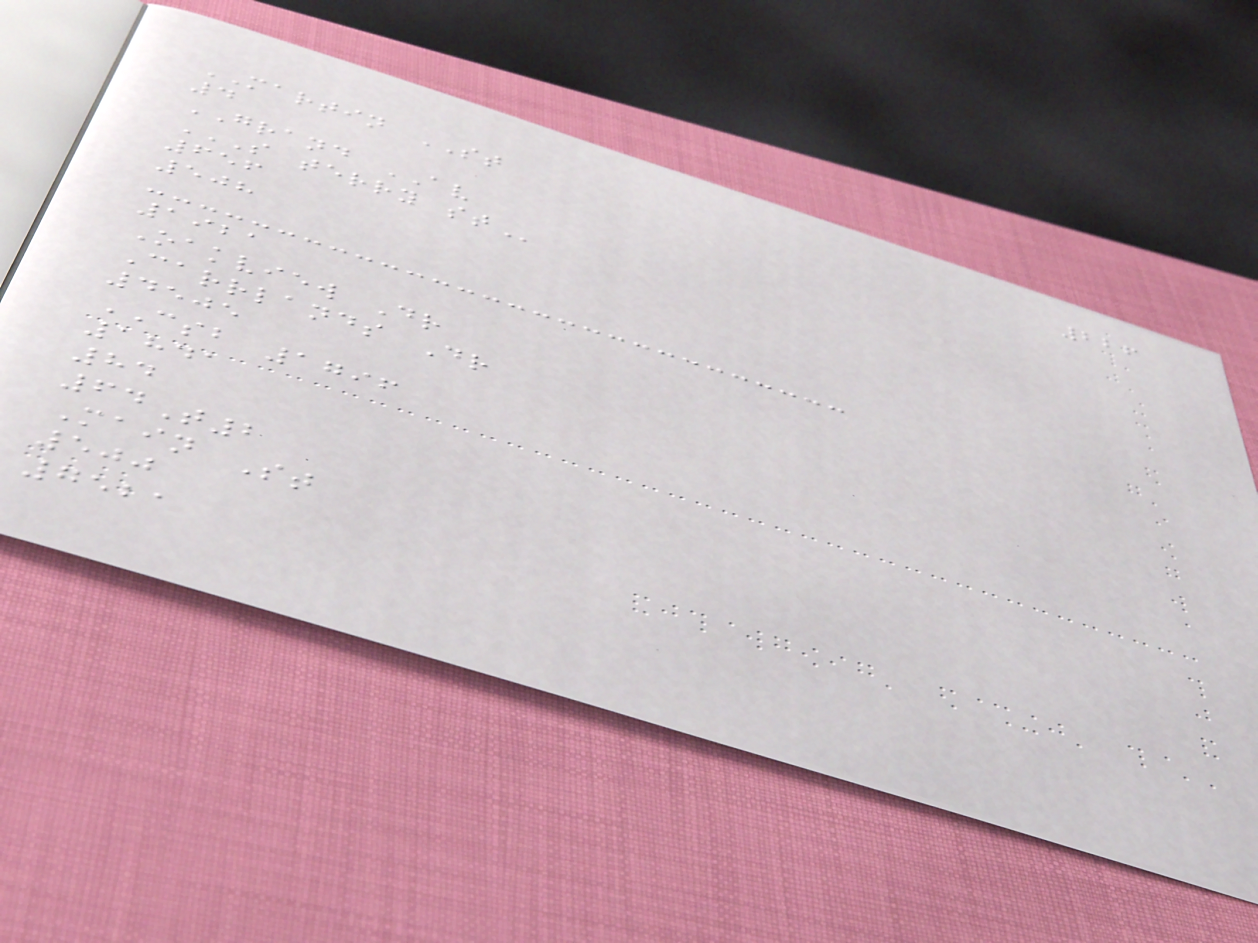226
MARTIN ST
4
GRAND AV
S TERRY ST
656
508
1921
Oakview Dr
Carrlands Dr
4505
CSB 1796
1841
84
64T2
Main St
500
7521
